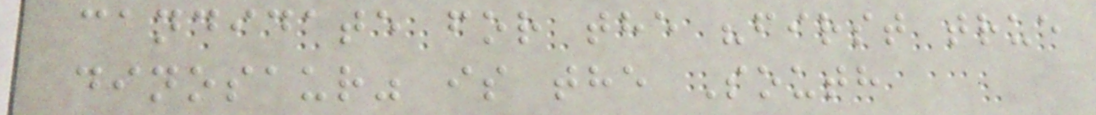candidate for the "first true
dinosaur" is the South
